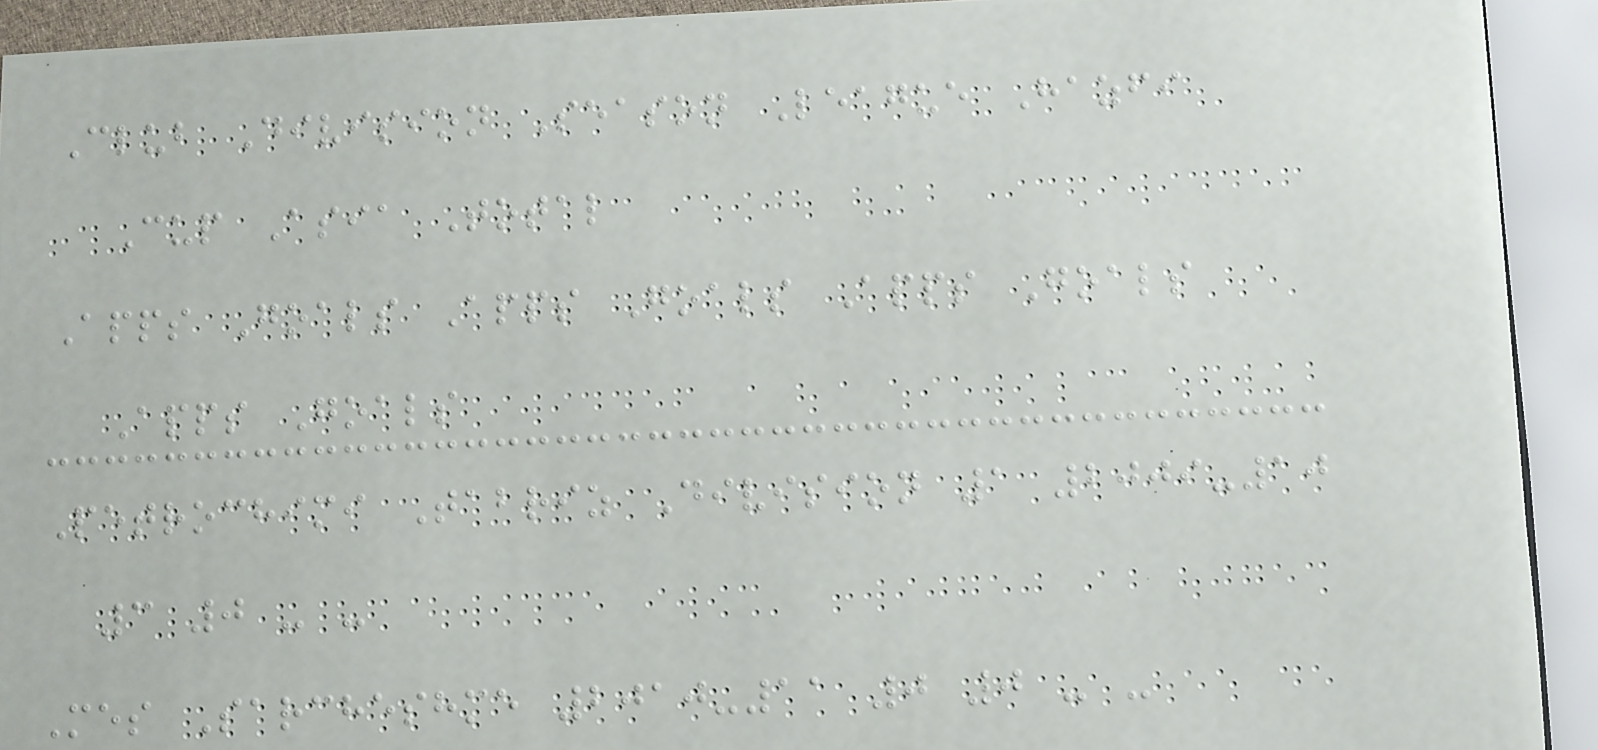Club Division Season League Hazfi
Cup Asia Total
Apps Goals Apps Goals Apps Goals
Apps Goals
Petrochimi Tabriz Division 1 2009-10
3 0 - -
Mes Sarcheshme 2010-11 0 0 - -
